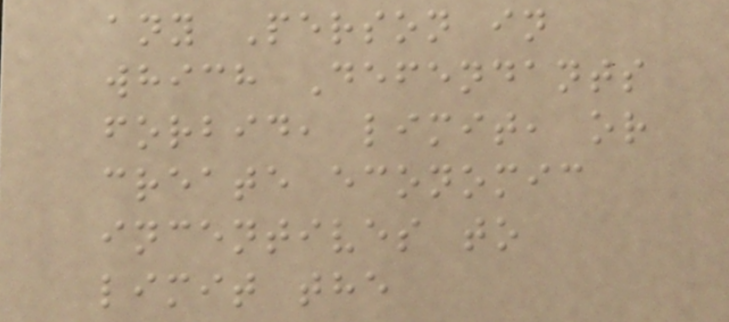any Person in
which Defendants
forbid, limit, or
create economic
incentives to
limit the
